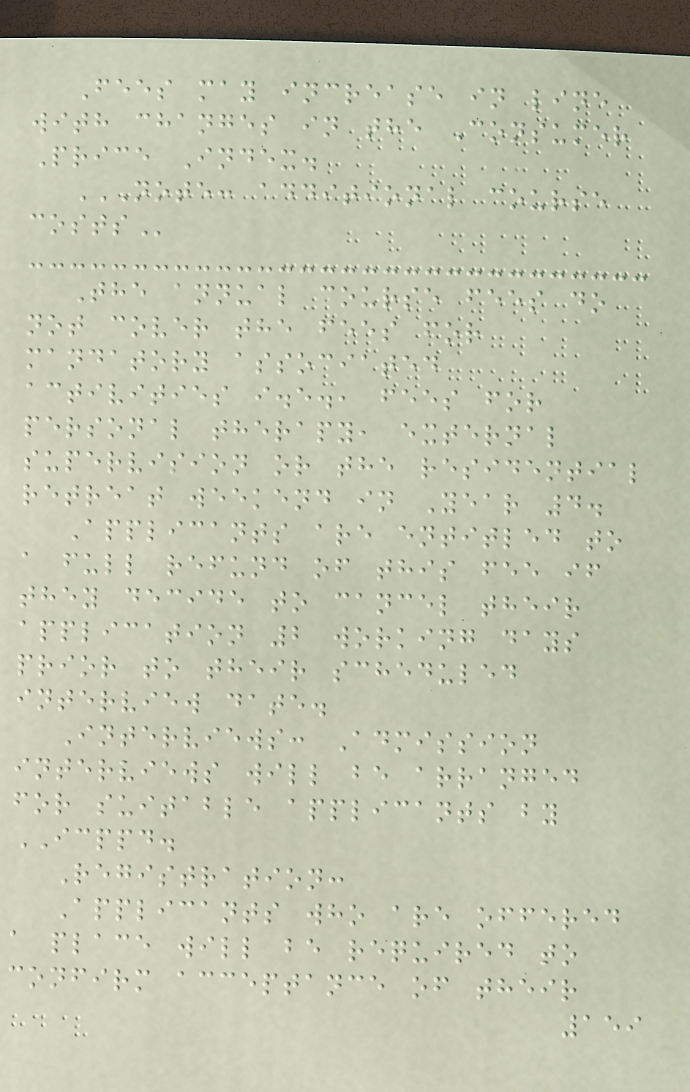Fees may increase in line
with changes in the Consumer
Price Index.
NOTE: ADDITIONAL COURSE
COSTS
The annual course fees do
not cover the fees for
mandatory associated
activities i.e., fees for
personal therapy, external
supervision or the residential
retreat weekend in Year 4.
Applicants are entitled to
a full refund of this fee if
they decide to cancel their
application 2 working days
prior to their scheduled
interview date.
Interviews: Admission
interviews will be arranged
for suitable applicants by
ICPPD.
Registration:
Applicants who are offered
a place will be required to
confirm acceptance of their
159
